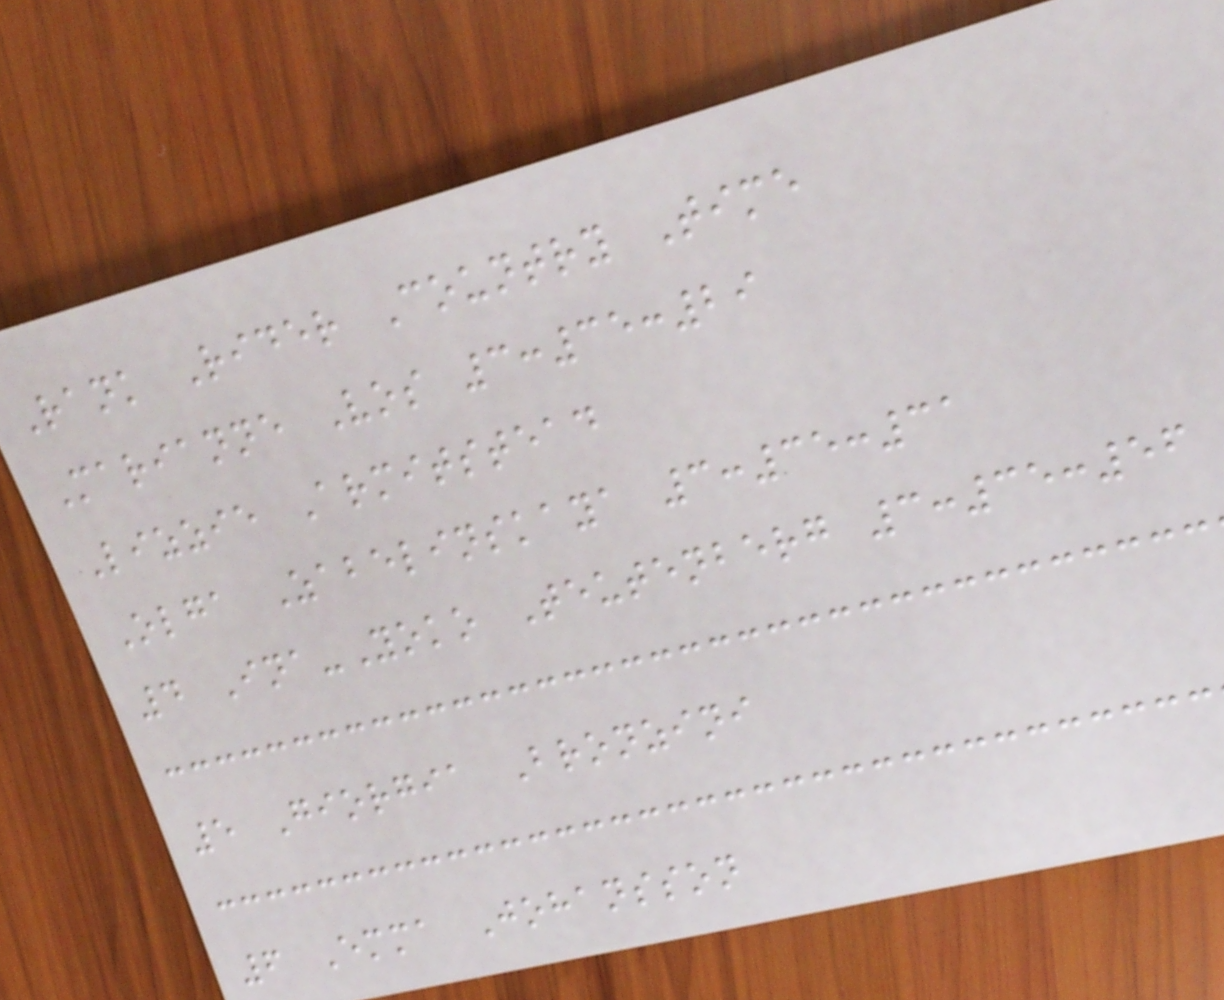Rank Rider Country Time
Marianne Vos 3:35:29
Lizzie Armitstead
Olga Zabelinskaya 3:35:31
4 Ina-Yoko Teutenberg 3:35:56
5 Giorgia Bronzini
6 Emma Johansson
